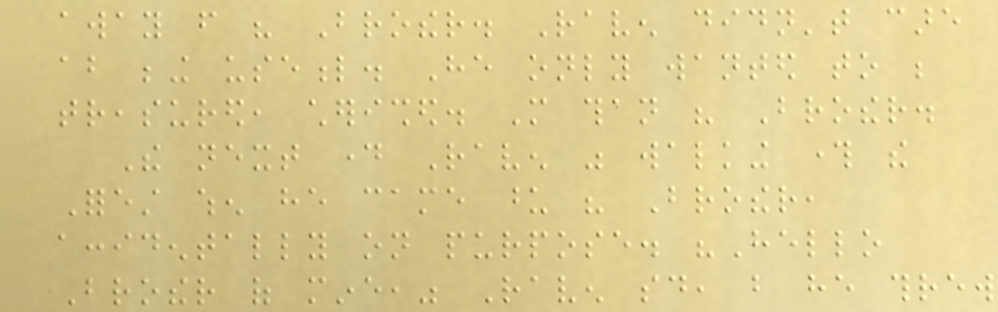away from his Brother. Raven didn't care
about being useful. He only wanted to be
treasured, cherished. More than his Brother.
The next day Raven was walking through the
Forest when he came upon his Brother,
accidentally on purpose. "Hello
Brother of mine," Raven said, but he threw
